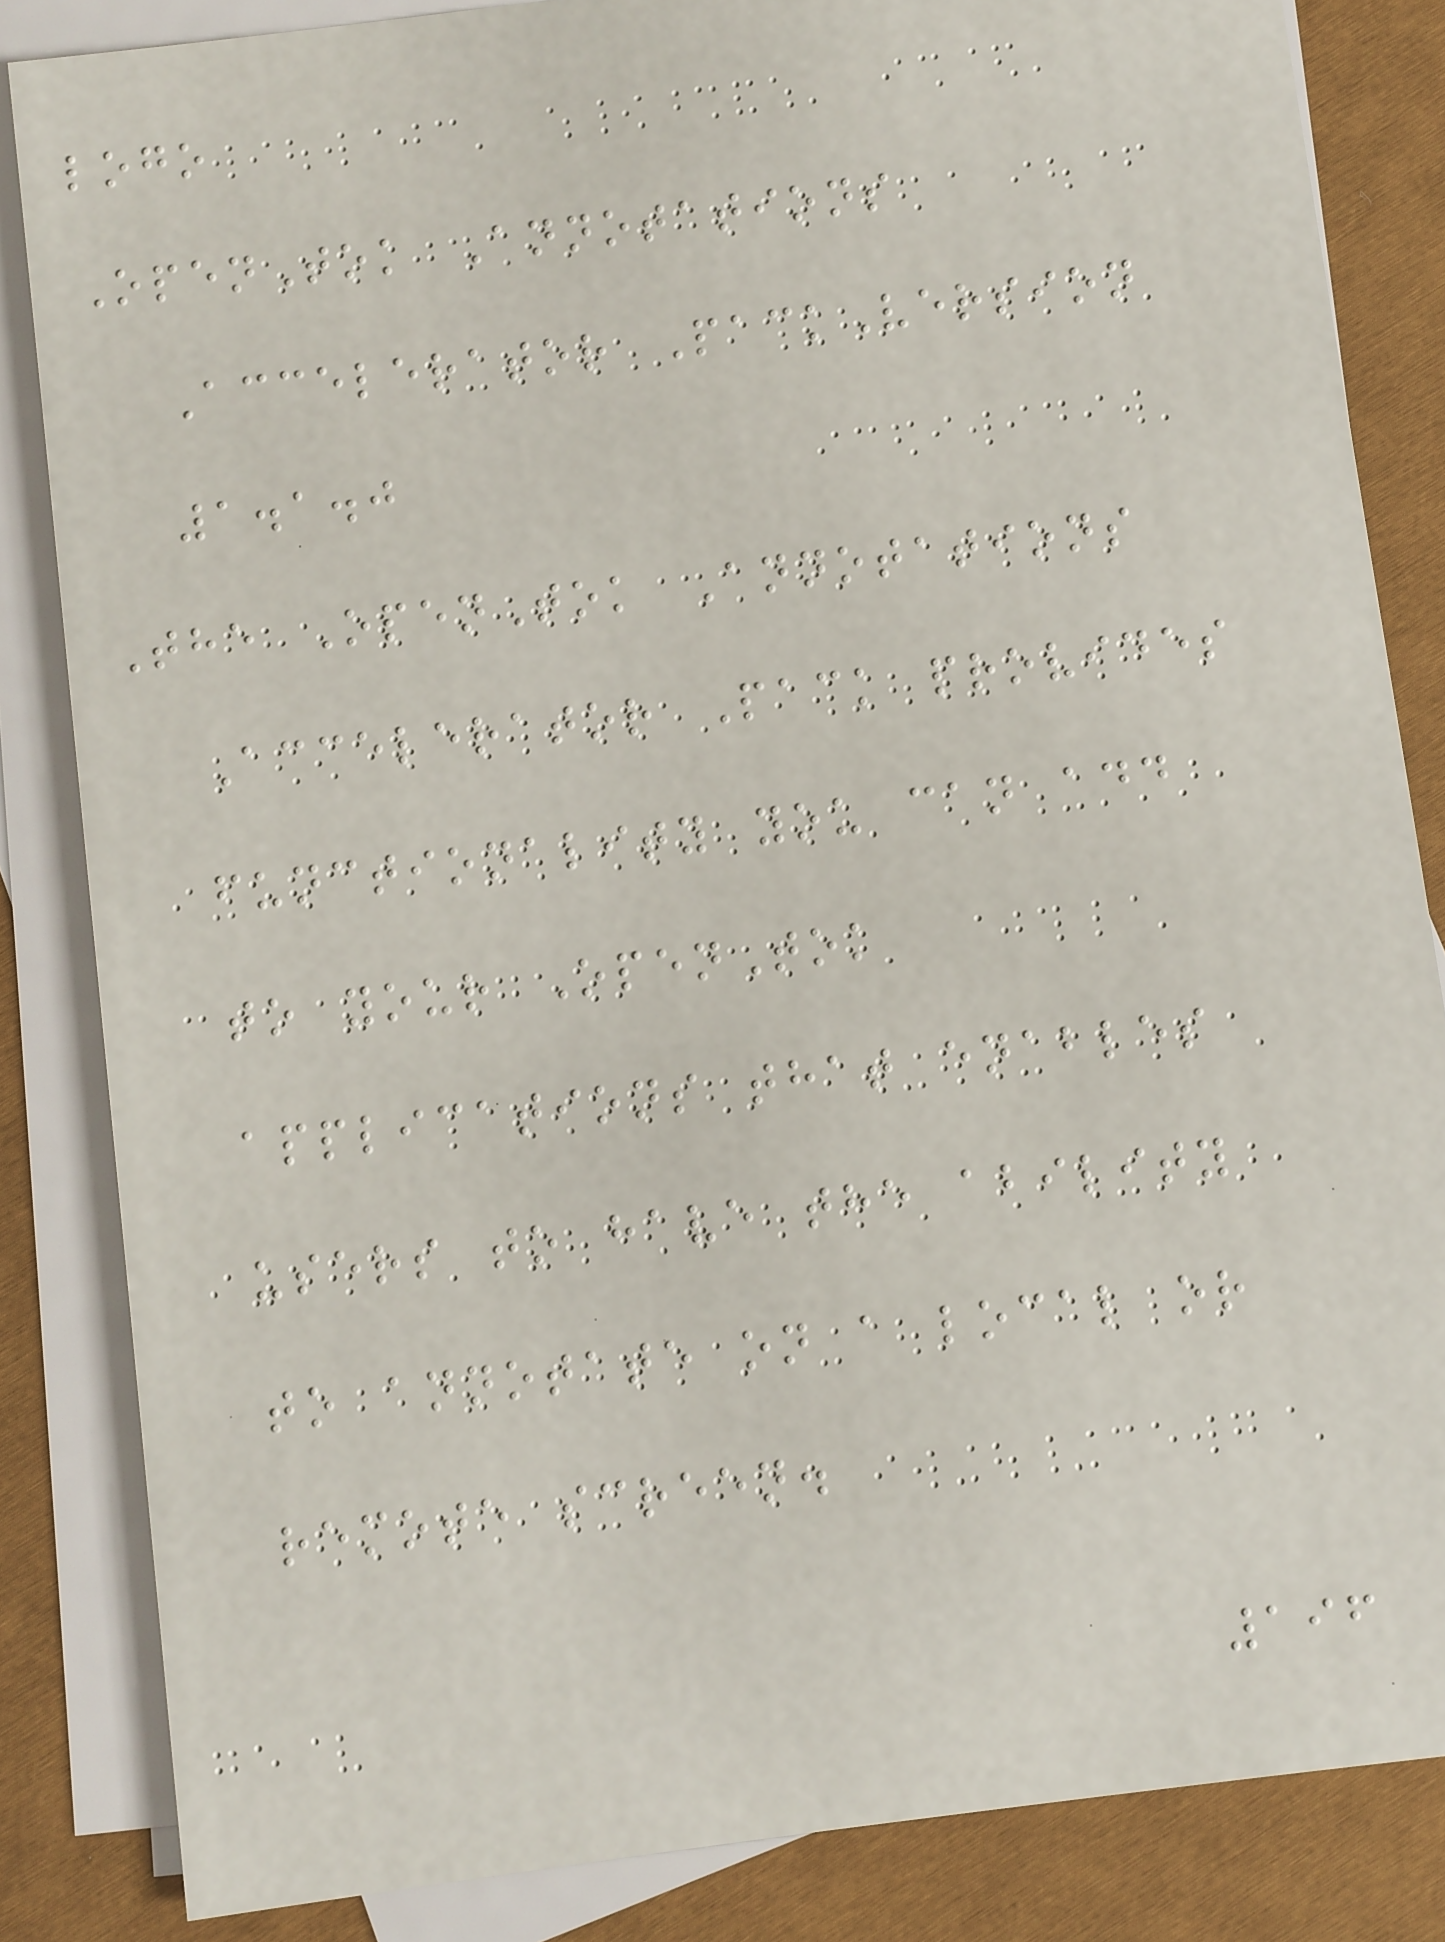logo
OpenTok Annotations
Accelerator PackVersion
1.1.0
The OpenTok Annotations
Accelerator Pack provides
functionality you can add
to your OpenTok
applications that enables
users to have the ability
to annotate on a local or
remote screen.
196
